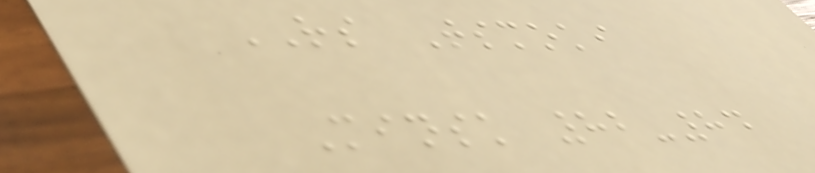RS Tsmoki
Minsk 82-84
